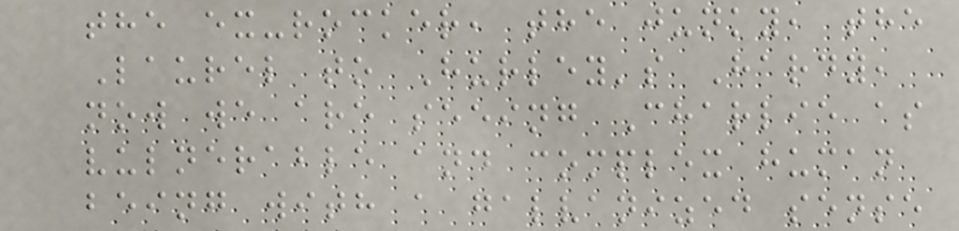the ex-rocker, the junky, the
Laurel to Hurley's Hardy,
now we are seeing Charlie as
vulnerable and complex human
being with a galvanized sense
